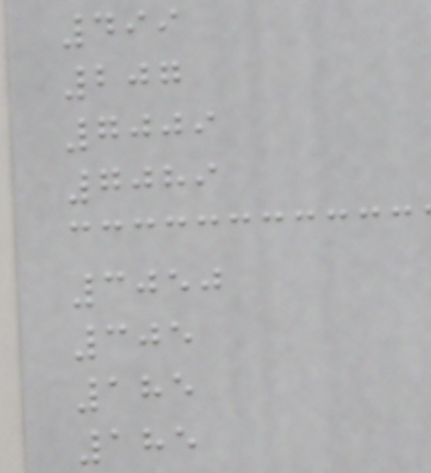499
207
7009
7089
3050
305
185
185
